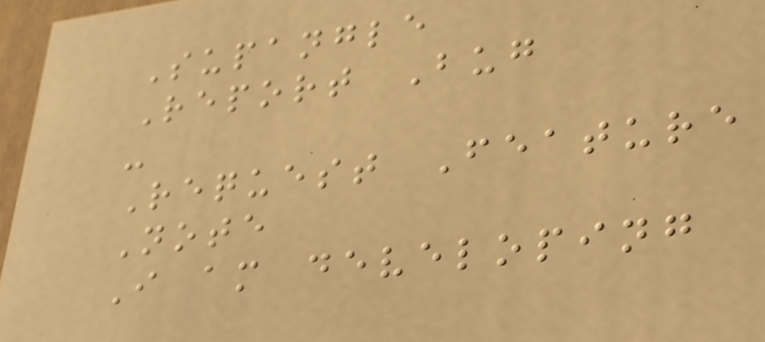Supangle
Report Bug
-
Request Feature
Note
I am developing
